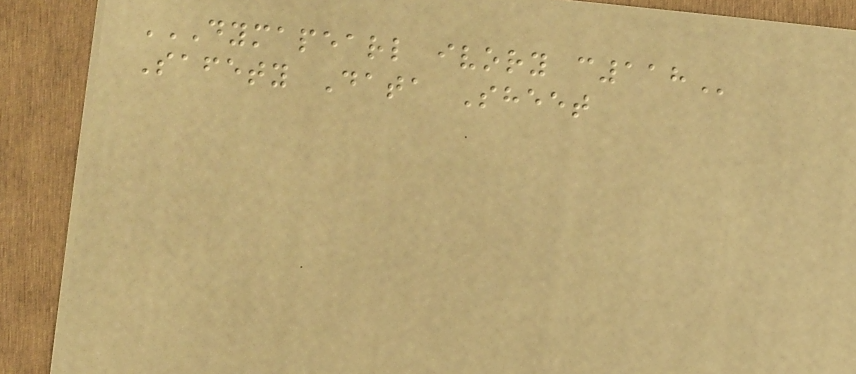DYMAPEARL IVORY C118
Safety Data Sheet
